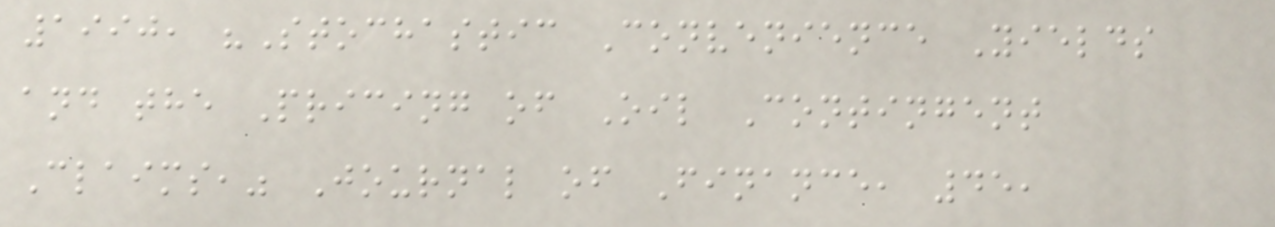1990, "Stochastic Convenience Yields
and the Pricing of Oil Contingent
Claims," Journal of Finance, 45,
